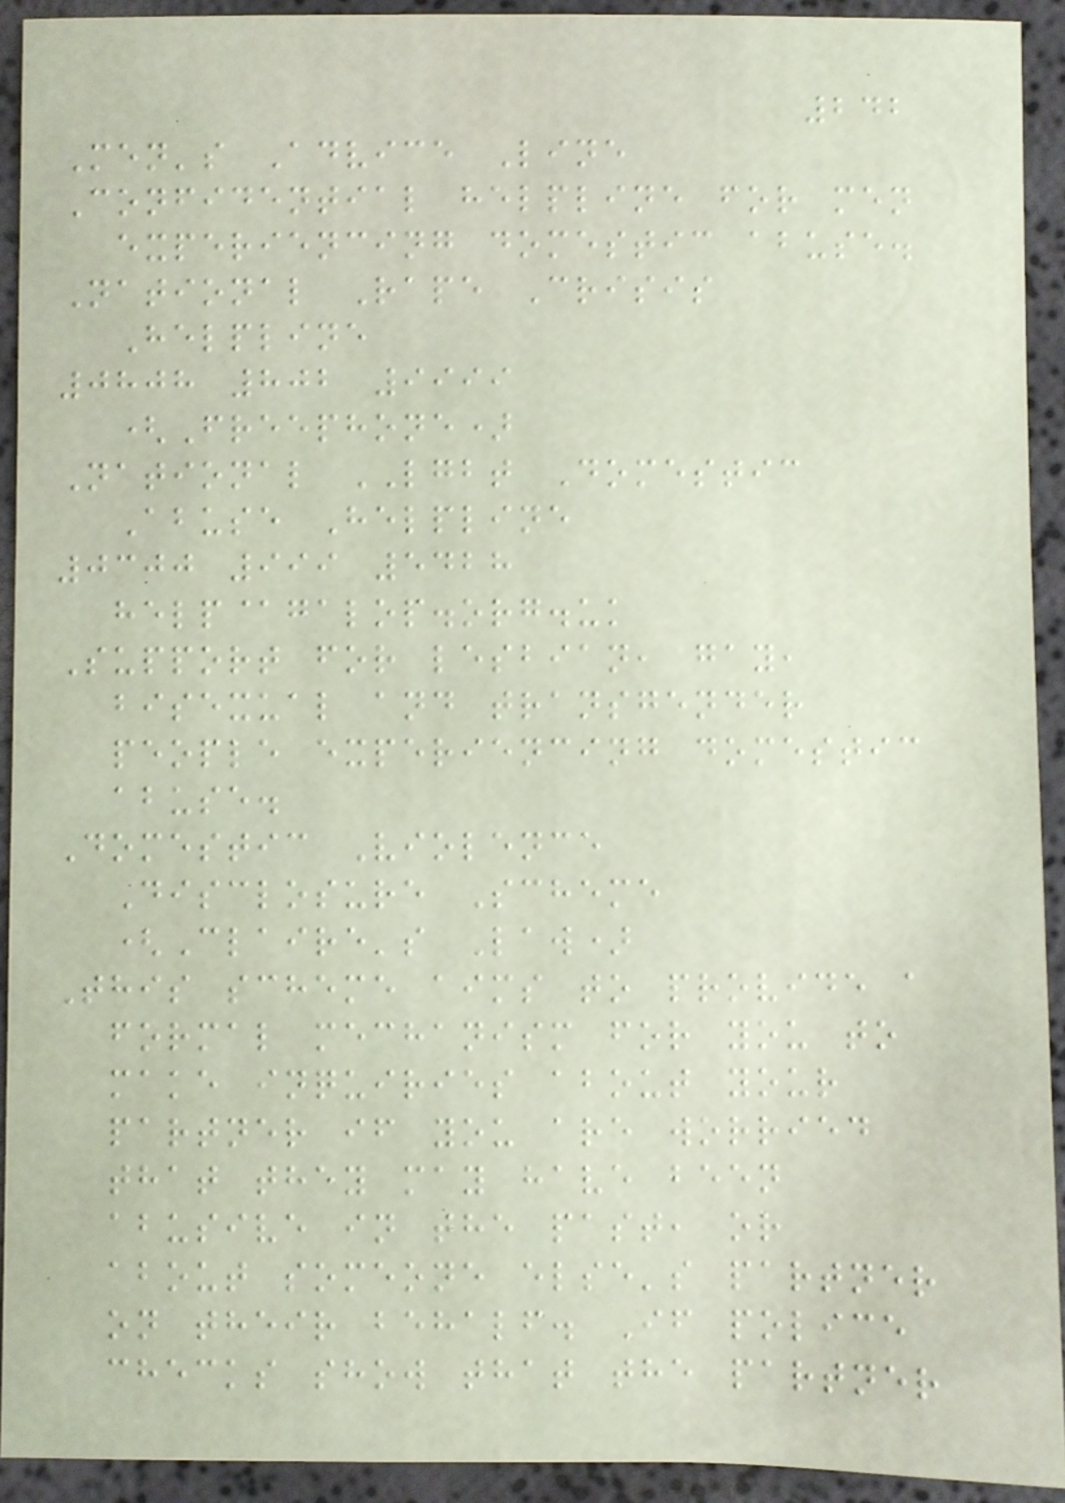242
Men's Advice Line
Confidential helpline for men
experiencing domestic abuse.
National Rape Crisis
Helpline
0808 802 9999
(Freephone)
National LGBT Domestic
Abuse Helpline
0300 999 5428
help@galop.org.uk
Support for lesbian, gay,
bisexual and transgender
people experiencing domestic
abuse.
Domestic Violence
Disclosure Scheme
(Claire's Law)
This scheme aims to provide a
formal mechanism for you to
make inquiries about your
partner if you are worried
that they may have been
abusive in the past, or
about someone else's partner
on their behalf. If police
checks show that the partner
